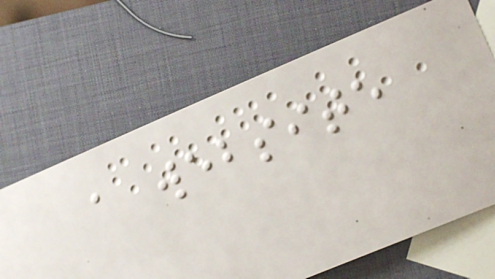a website
